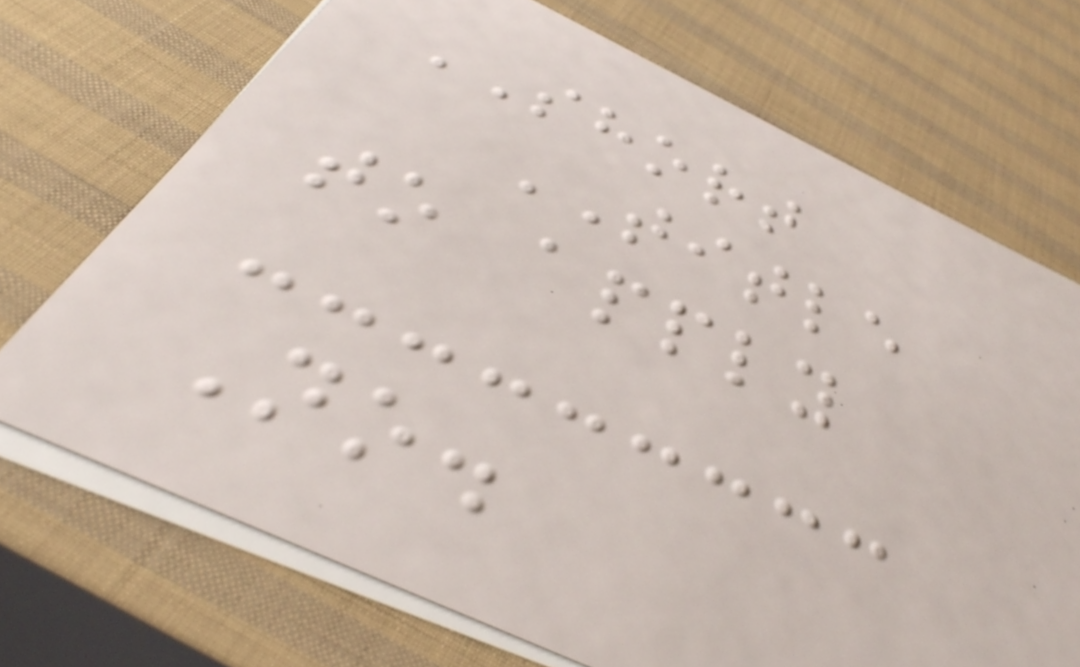SHORT
TITLE
to apply
No.
